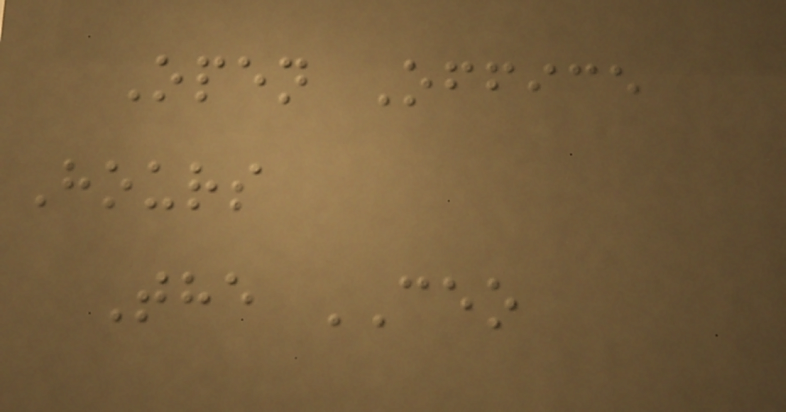Open Office
Hours
The CEO
